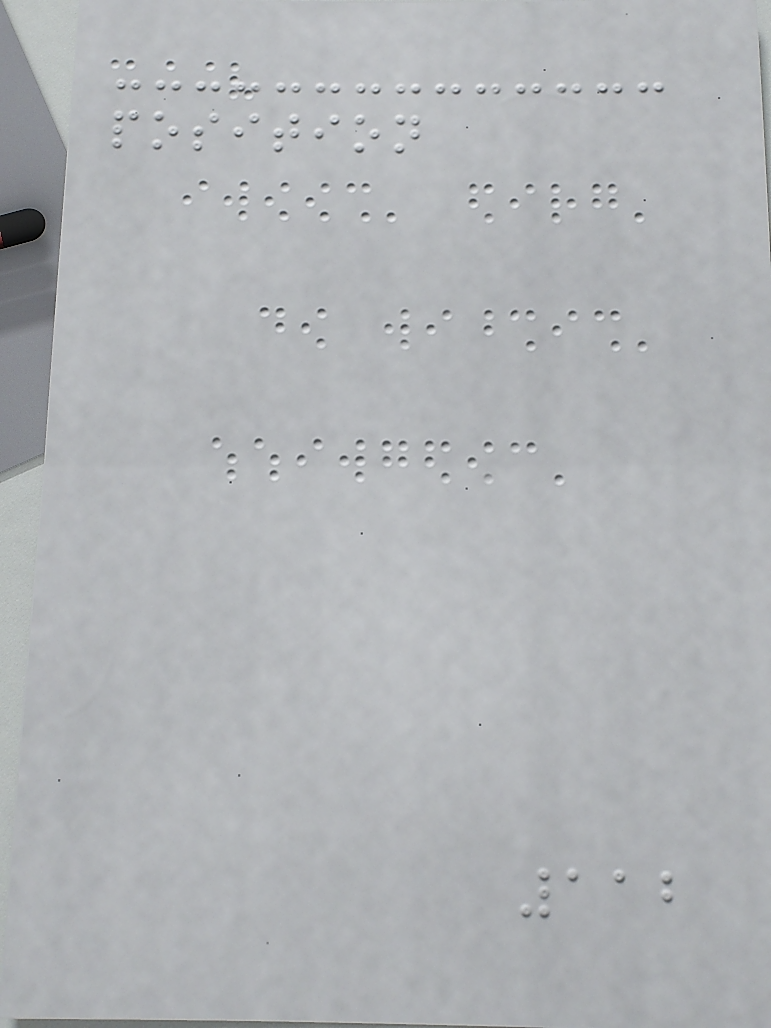position
112
